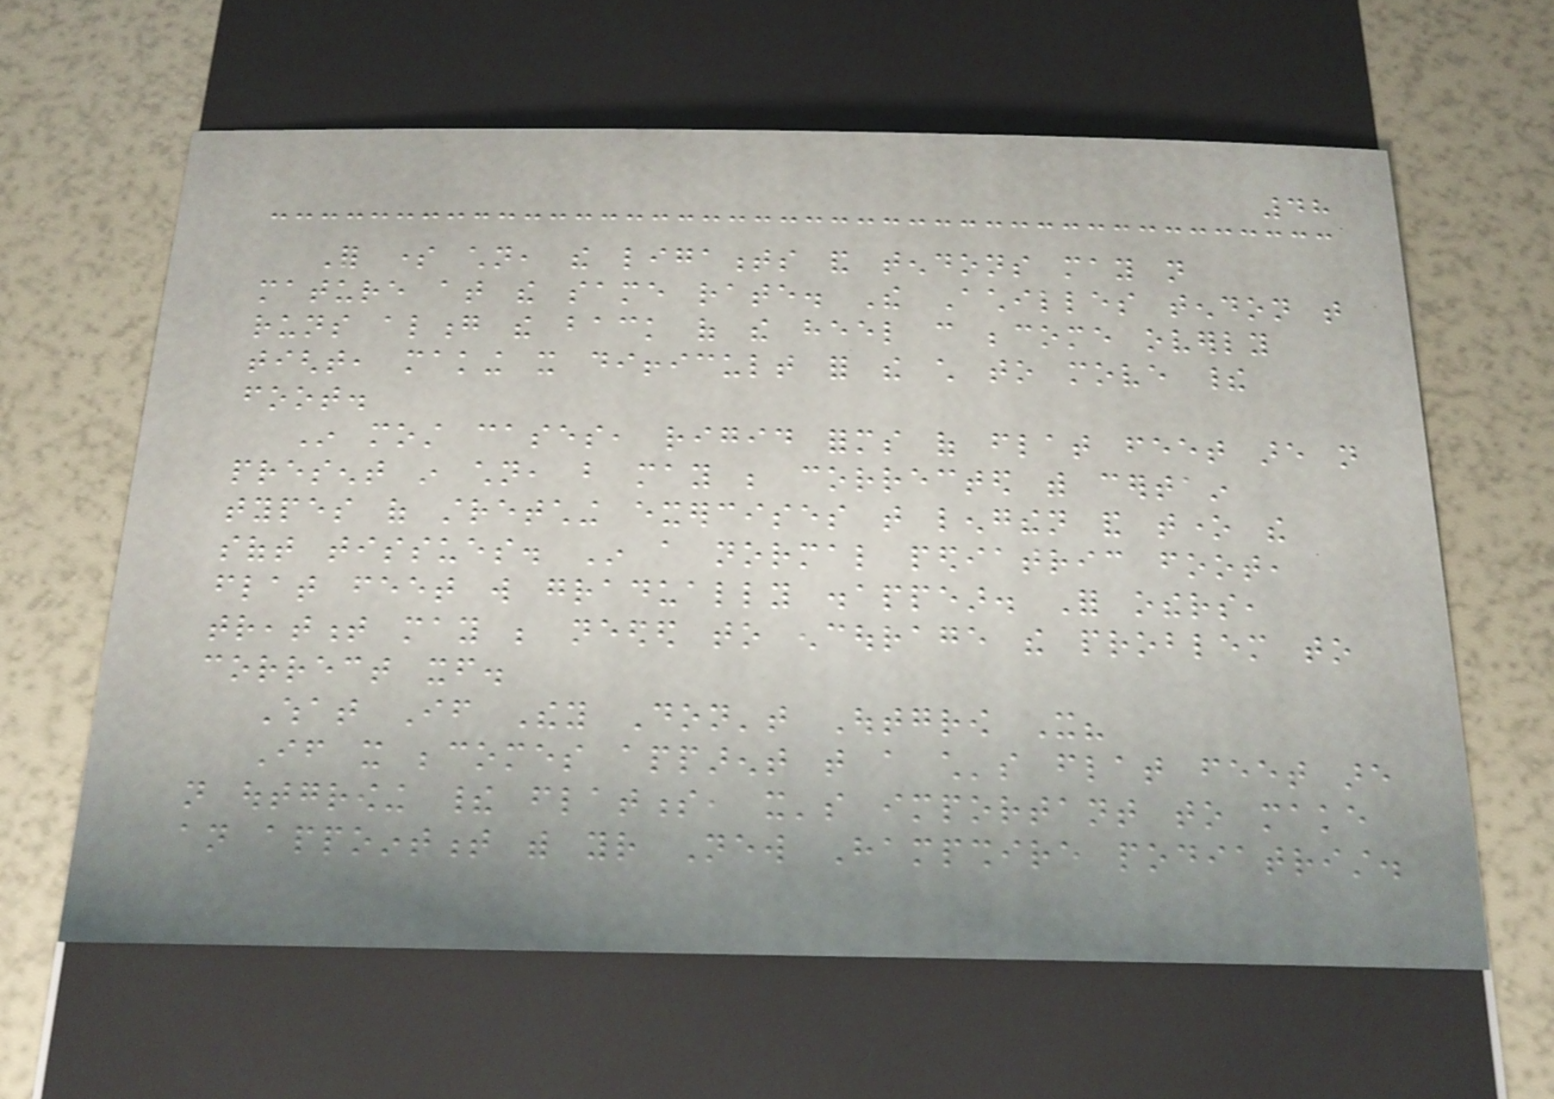48
For some children, the ligaments and tendons may not
mature at the same rate. The Achilles tendon that
runs along the back of the heel can become overly
tight, making it difficult for the child to move their
foot.
In most cases, rigid forms of flat feet are not
present in children, but may be corrected with certain
types of stretching exercises that lengthen and tone the
soft tissues. In a normal pediatric foot,
flat feet will gradually disappear. For others,
treatment may be needed to encourage the problem to
correct itself.
What If They Don't Outgrow It?
If it becomes apparent that a child's flat feet are
not outgrowing their flatness, it's important to make
an appointment with your New Hampshire podiatrist.
